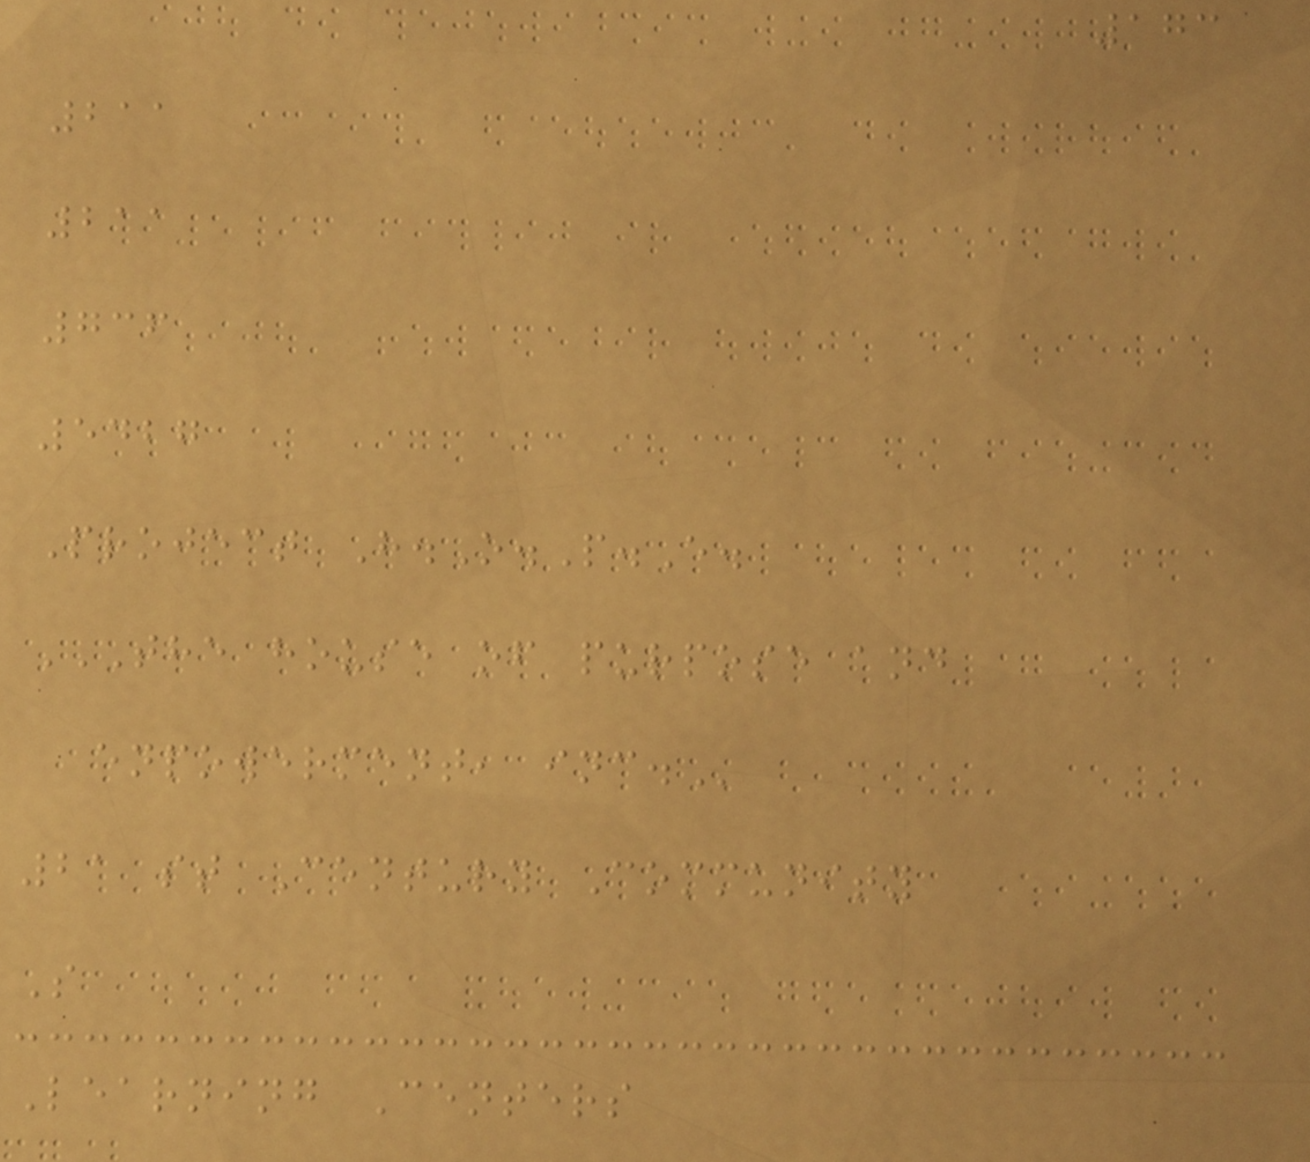173
211
211
736
5427
Project H.O.P.E.
THE HOUSE OF PURPOSE AND
ENPOWERMENT, INC.
21 st Century Community
S
Learning Centers
